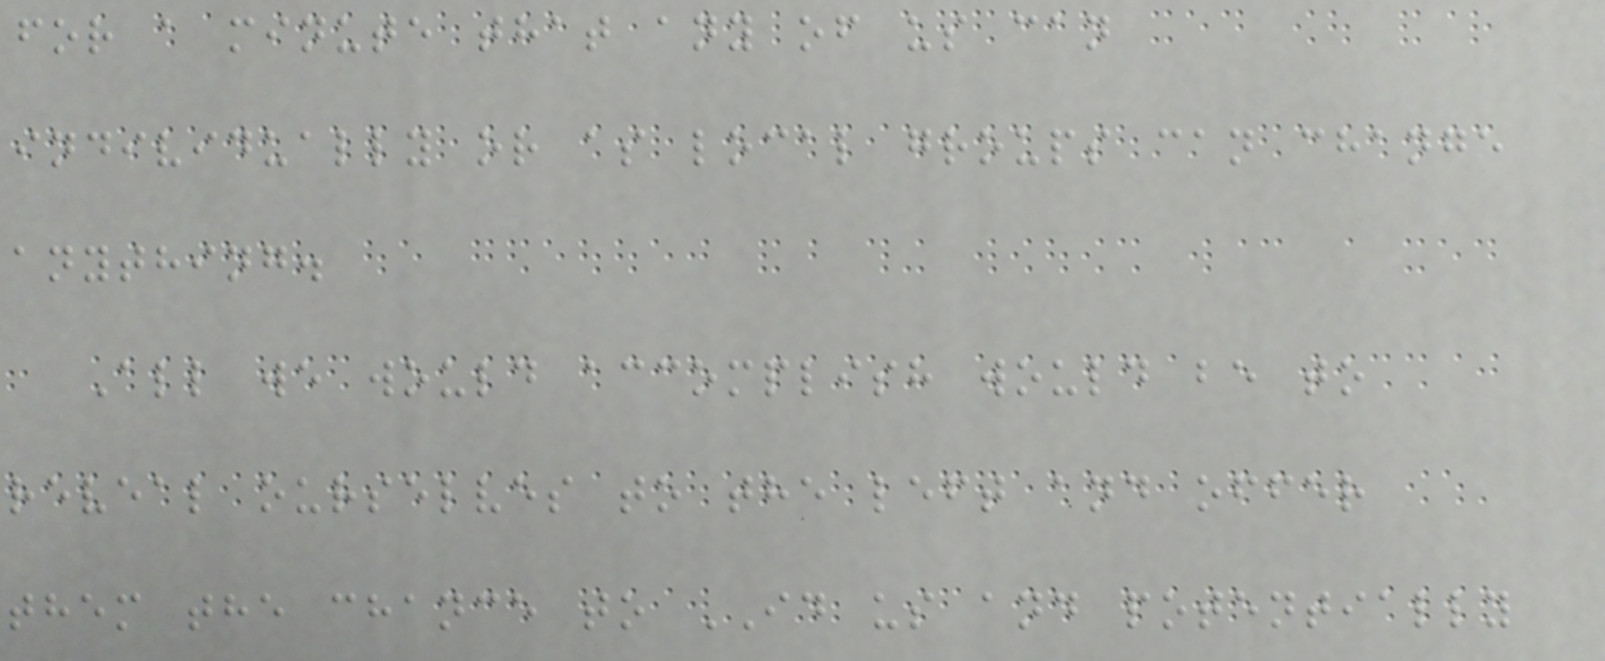for a minute that any of us can
individually or as local groups can change
anything.
All we would accomplish would be to
reveal ourselves to the left and offer
them the chance to ID us and potentially
